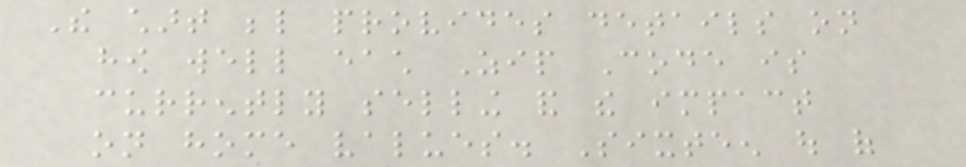The chart below provides details on
how well each Zip Code is
currently selling and the impact
on home values. Sixteen out of
